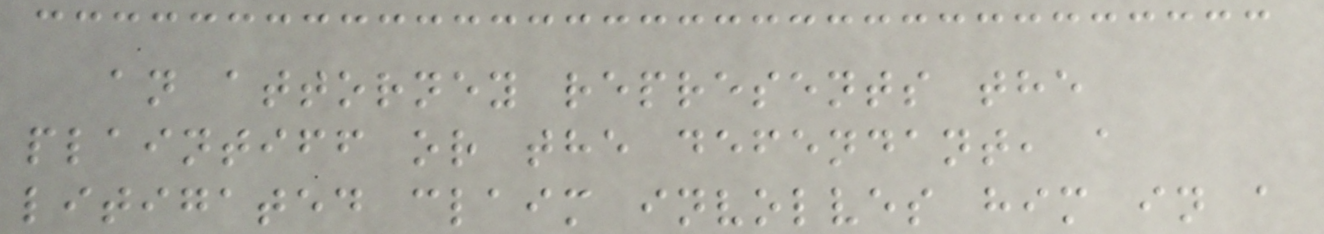an attorney represents the
plaintiff or the defendant, a
litigated claim involves him in a
